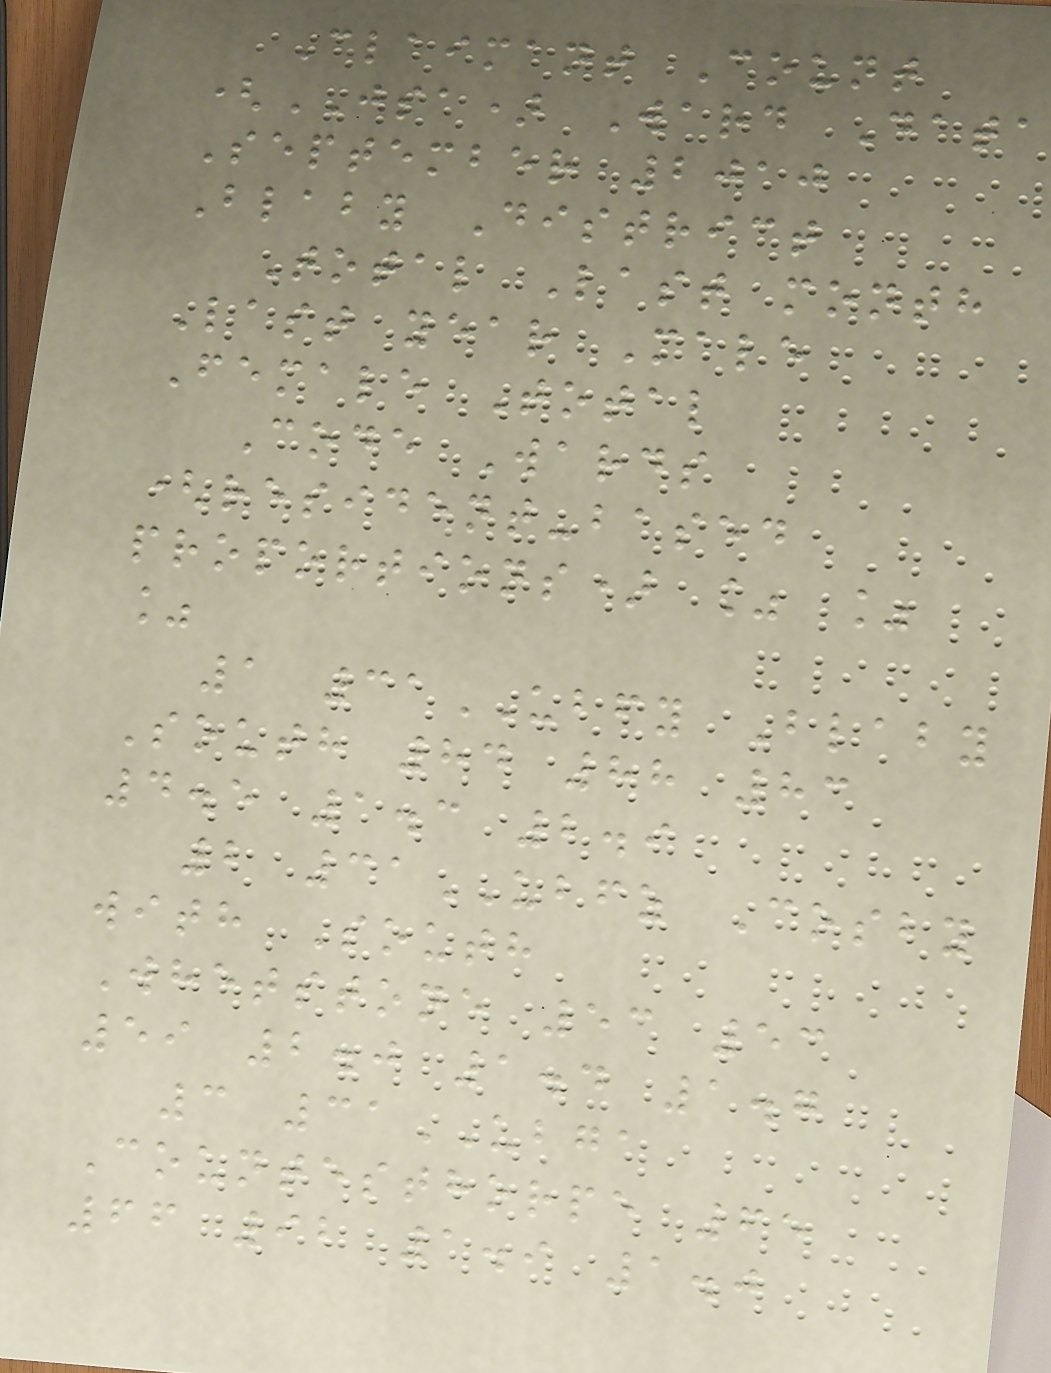Claimant Count
(JSA) Ward Data
September 2010
Blaby District
Total Last month
Last year Male
Female Total
Code Wards
(resident-based
proportions) % %
%
1 31UBFY Blaby
South 84 88 83
4.5 1.3 2.9
2 31UBFZ Cosby
with South
Whetstone 53 53
59 2.0 1.4 1.7
3 31UBGA
Countesthorpe 65
66 92 1.9 1.0
